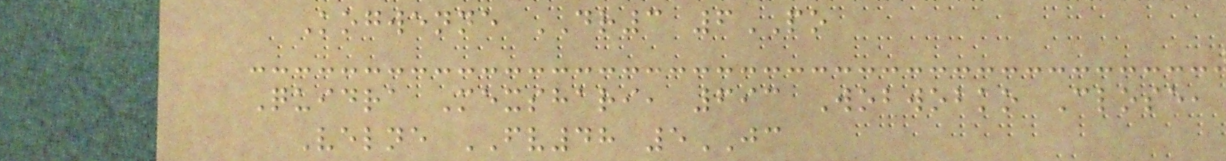Kogwenne DR3 6PO
Quidra Mexshari, 693 Wobwobko Close,
Velne FV48 5JC
